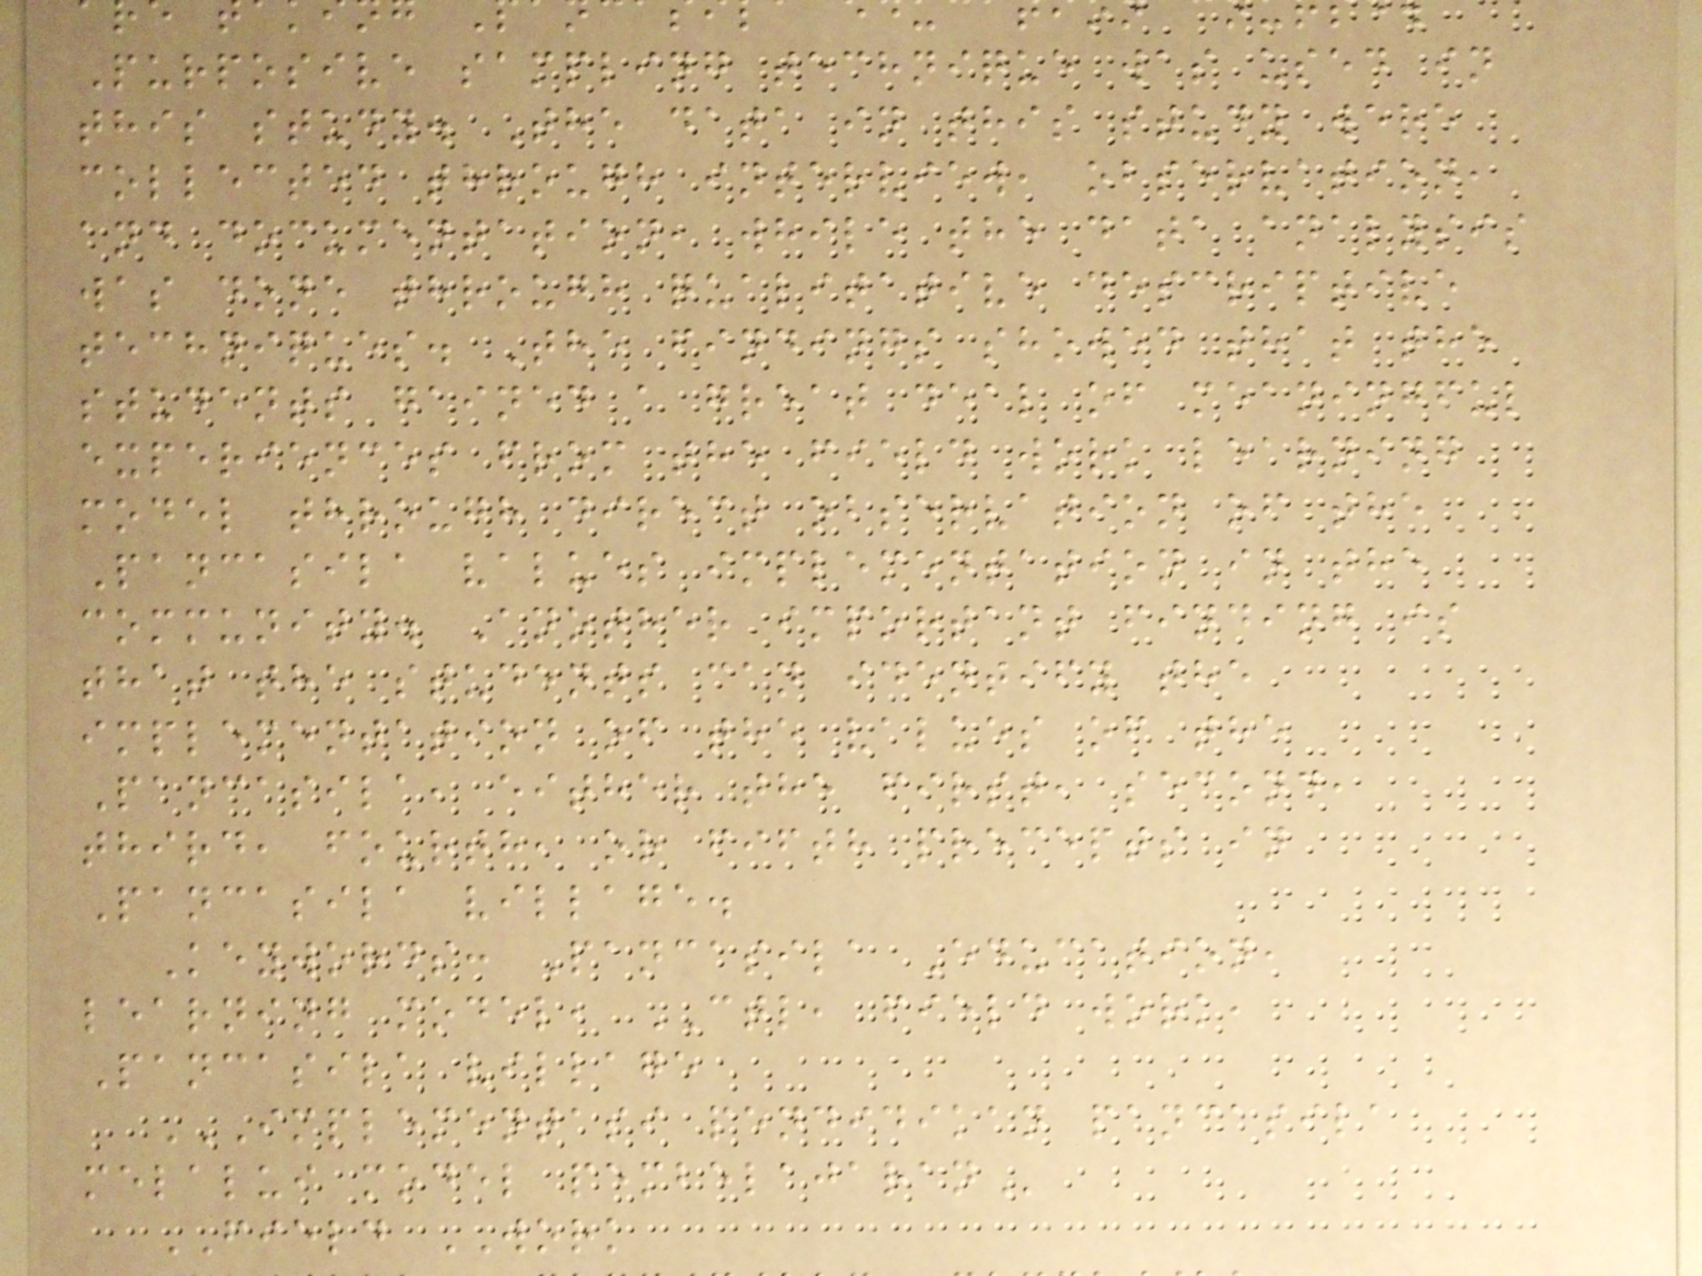Purposive sampling technique was used in
this study. The data in this study were
collected through interview, observation,
and documentation, while the data analysis
was done through qualitative descriptive
techniques. The findings showed that the
students gained a great deal of meaningful
experiences from the field work learning
model through direct observation of the
Pancasila values implementation in the
community. Another important finding is
that the students can identify the
implementation of the values of the
Pancasila, either the first, second,
third, fourth, or fifth precepts in
Pancasila village.
Keywords: Pancasila Education,
learning model, CTL, field work,
Pancasila village
IMPLEMENTASI PENDIDIKAN PANCASILA
melalui model
FIELD WORK
